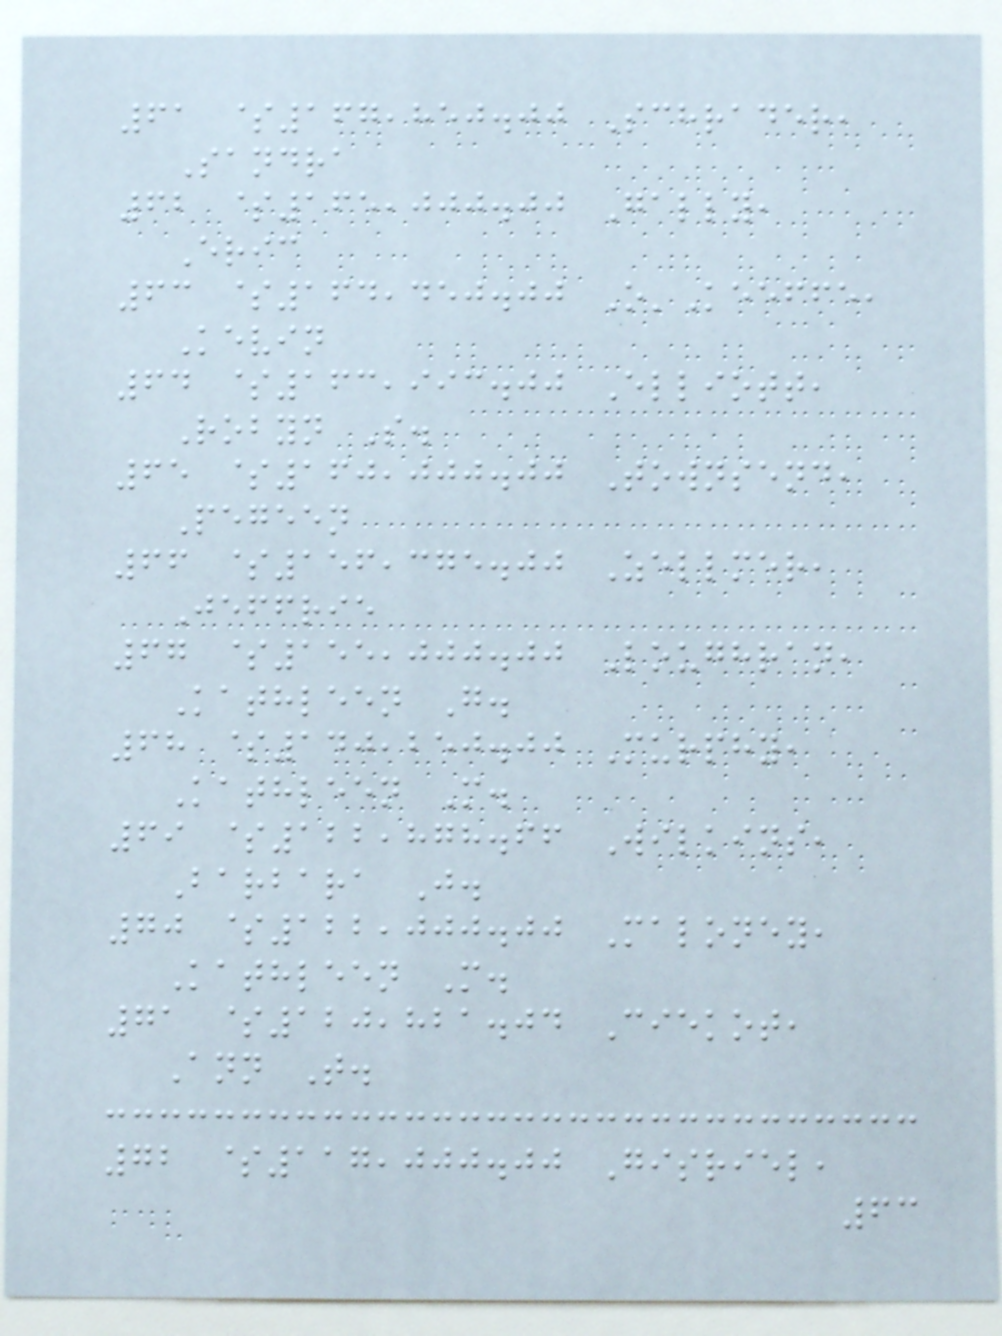61 $167,850.00 Schrader,
Sandra
62 $165,000.00 Gally,
Eric
63 $164,450.00 O'Keeffe,
Kevin
64 $163,993.00 Elliott,
Robyn S.
65 $160,000.00 Townsend,
Pegeen
66 $156,375.00 Zellmer,
Jeffrie
67 $155,000.00 Loughran,
Kathleen G.
68 $140,250.00 Murphy,
Kathleen M.
69 $122,878.66 Wilkins,
Barbara J.
70 $122,000.00 Maloney,
Kathleen M.
71 $120,821.04 Ciekot,
Ann T.
72 $117,000.00 Gisriel,
63
